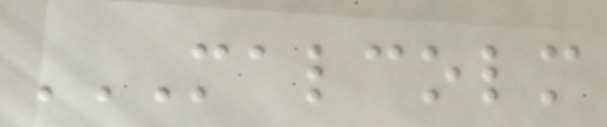MALCOLM
